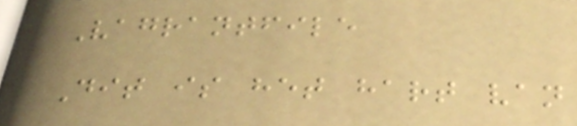Vagrantfile
Dit is het hart van
